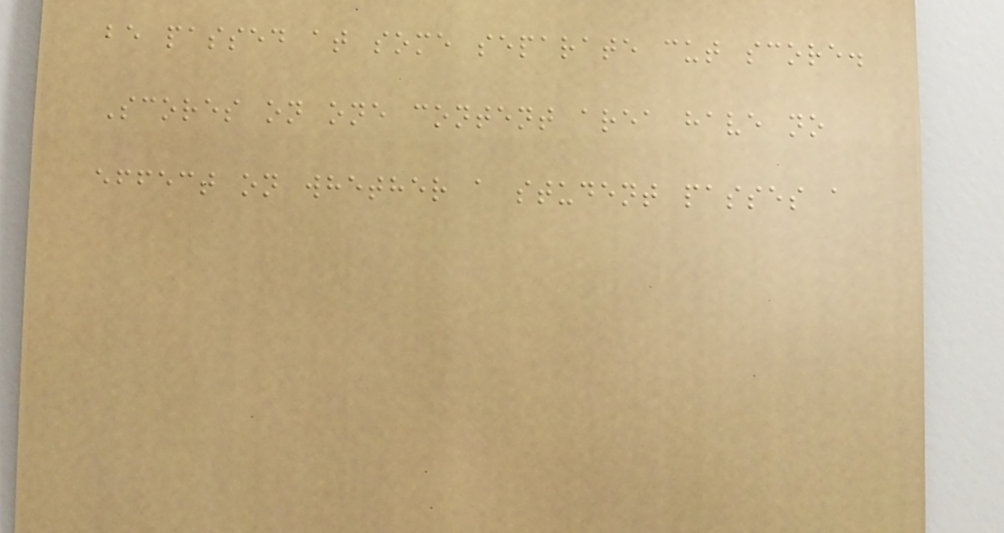be passed at some separate cut score.
Scores on one content area have no
effect on whether a student passes a
